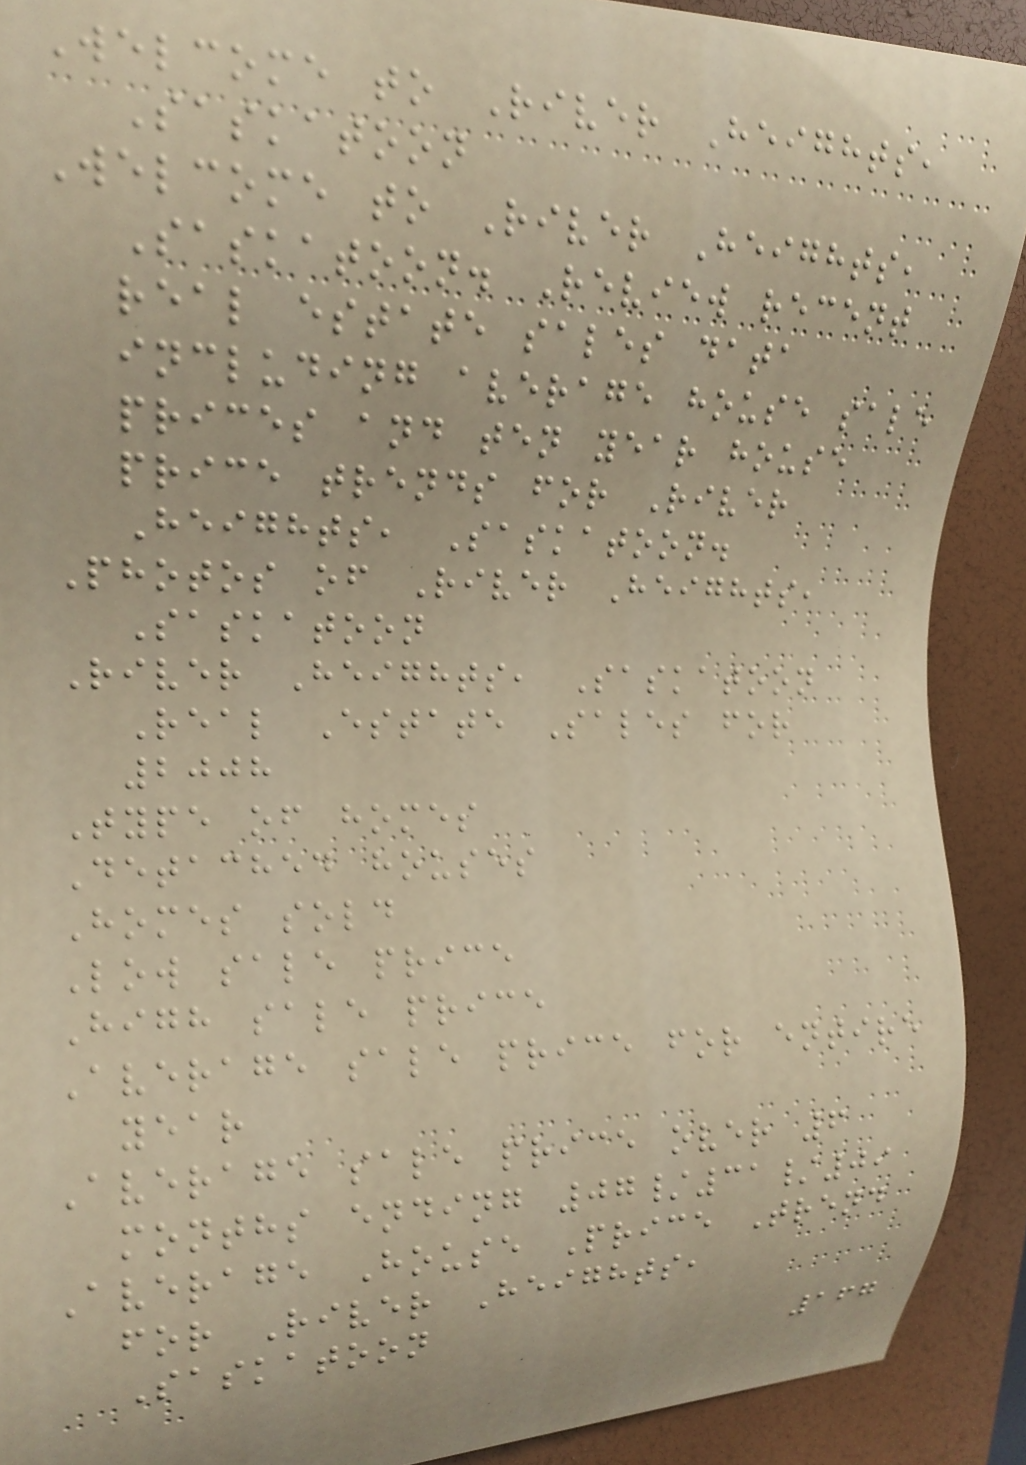Welcome to River Heights,
Saskatoon
Welcome to River Heights,
Saskatoon. Review recent
real estate sales data
including average house sale
prices and ten year house
price trends for River
Heights, Saskatoon.
Photos of River Heights,
Saskatoon
River Heights, Saskatoon
Real Estate Sales for
2008
Type of homes
Detached houses
Homes sold
Low sale price
High sale price
Average sale price for entire
year
Average sale price over 6
months ending 07/31/09
Average House Price Trend
for River Heights,
Saskatoon
167
